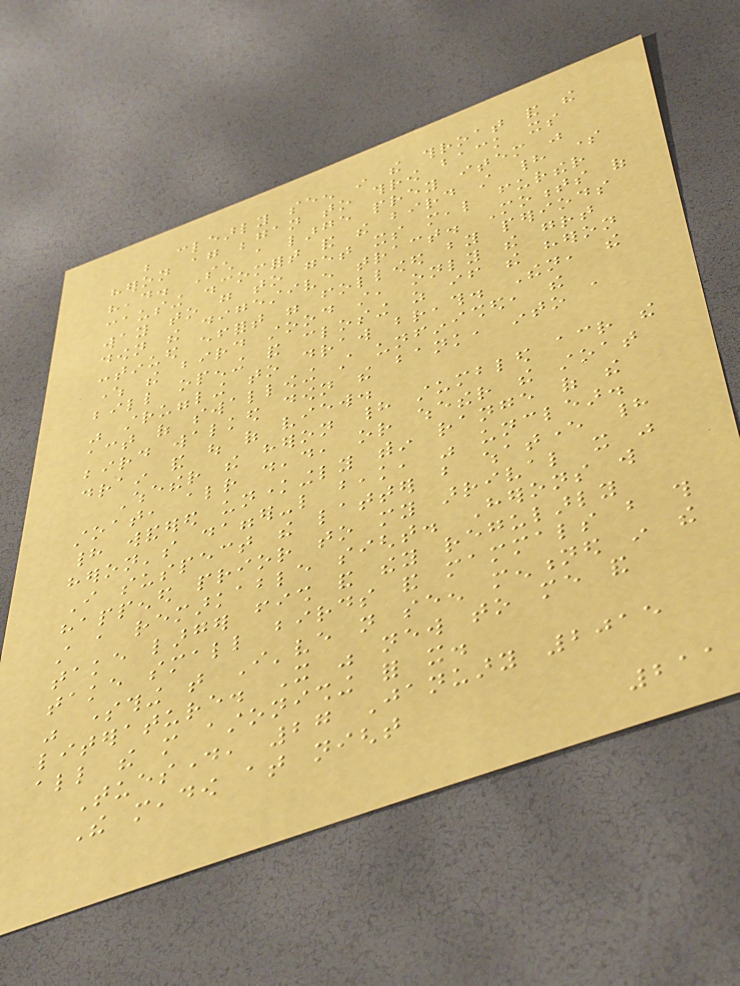be clearly seen in the throat and the
heron again began to throw back its
head. Such a large prey item was
causing discomfort and the bird still had some
way to go to get its meal further
down the digestive tract. Moments of
continued effort were followed by periods
where the bird stood still, only the great
bill opening and closing as if the heron
was struggling to draw breath. Then, the
act of swallowing still unfinished, the
bird walked down the bank, into a
drain and out of view.
Whether the heron had stumbled across the
stoat, already dead, or whether the stoat
had wandered unknowingly within range of the
heron's dagger-like beak, was unclear.
I suspect the latter but whatever had
happened prior to my arrival it was
still a remarkable sight. Herons will
take larger fish and they regularly
take small birds and mammals but this
was something that I've not seen mentioned in the
literature. It was new to me and
all the more astonishing for it.
Tuesday, 27 January 2015
The meadow at night
211
